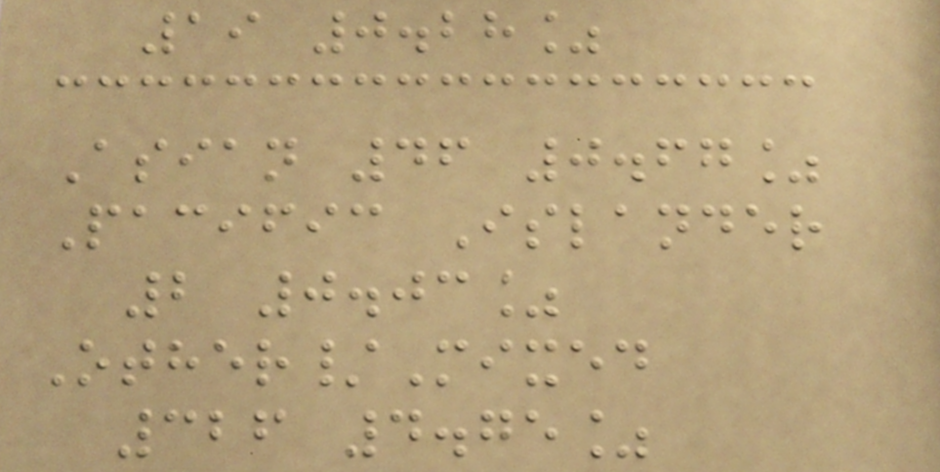19 0.28%
Asian 46 0.67%
Pacific Islander
2 0.03%
Other/Mixed
326 4.75%
